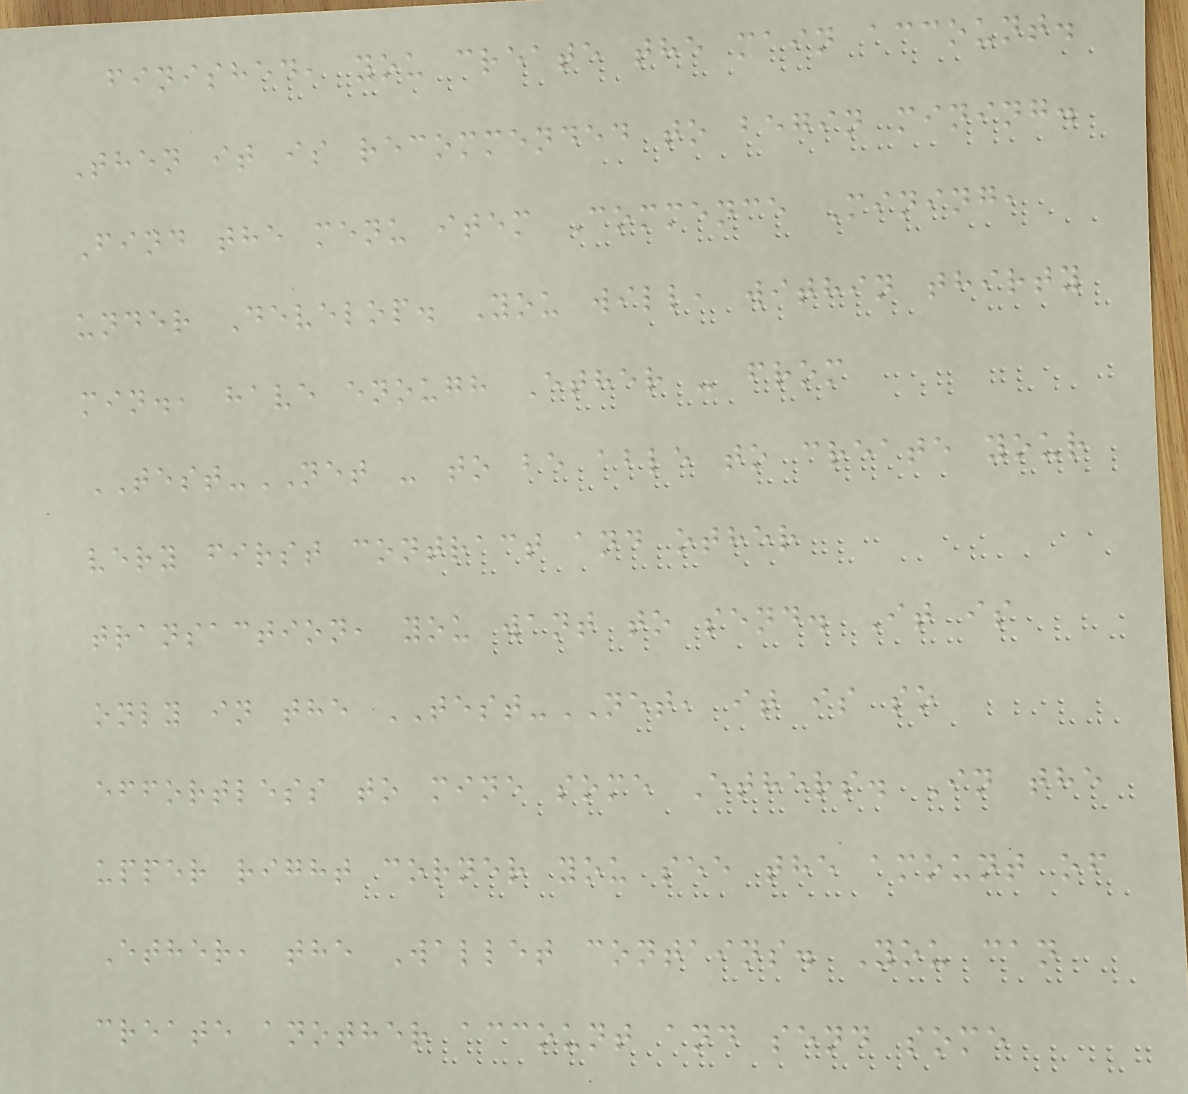finished, you create the main account.
Then it is recommended to begin mining.
Find the menu item Commence Mining,
under Develop. You will, within thirty
min., have enough Ether - from
TEST-NET - to be able to create your
very first contract and other
transaction, you want to send. It is
only in the TEST-NET, it is so
effortless to mine some Ethers. In the
upper right corner you see the amount of
Ether, the Wallet contains. You can
create another account and send some
